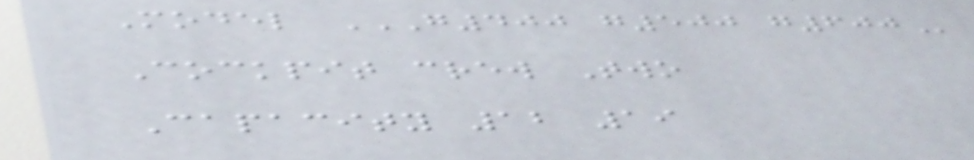Model G400 G500 G600
Cockpit crew Two
Capacity 12 19
